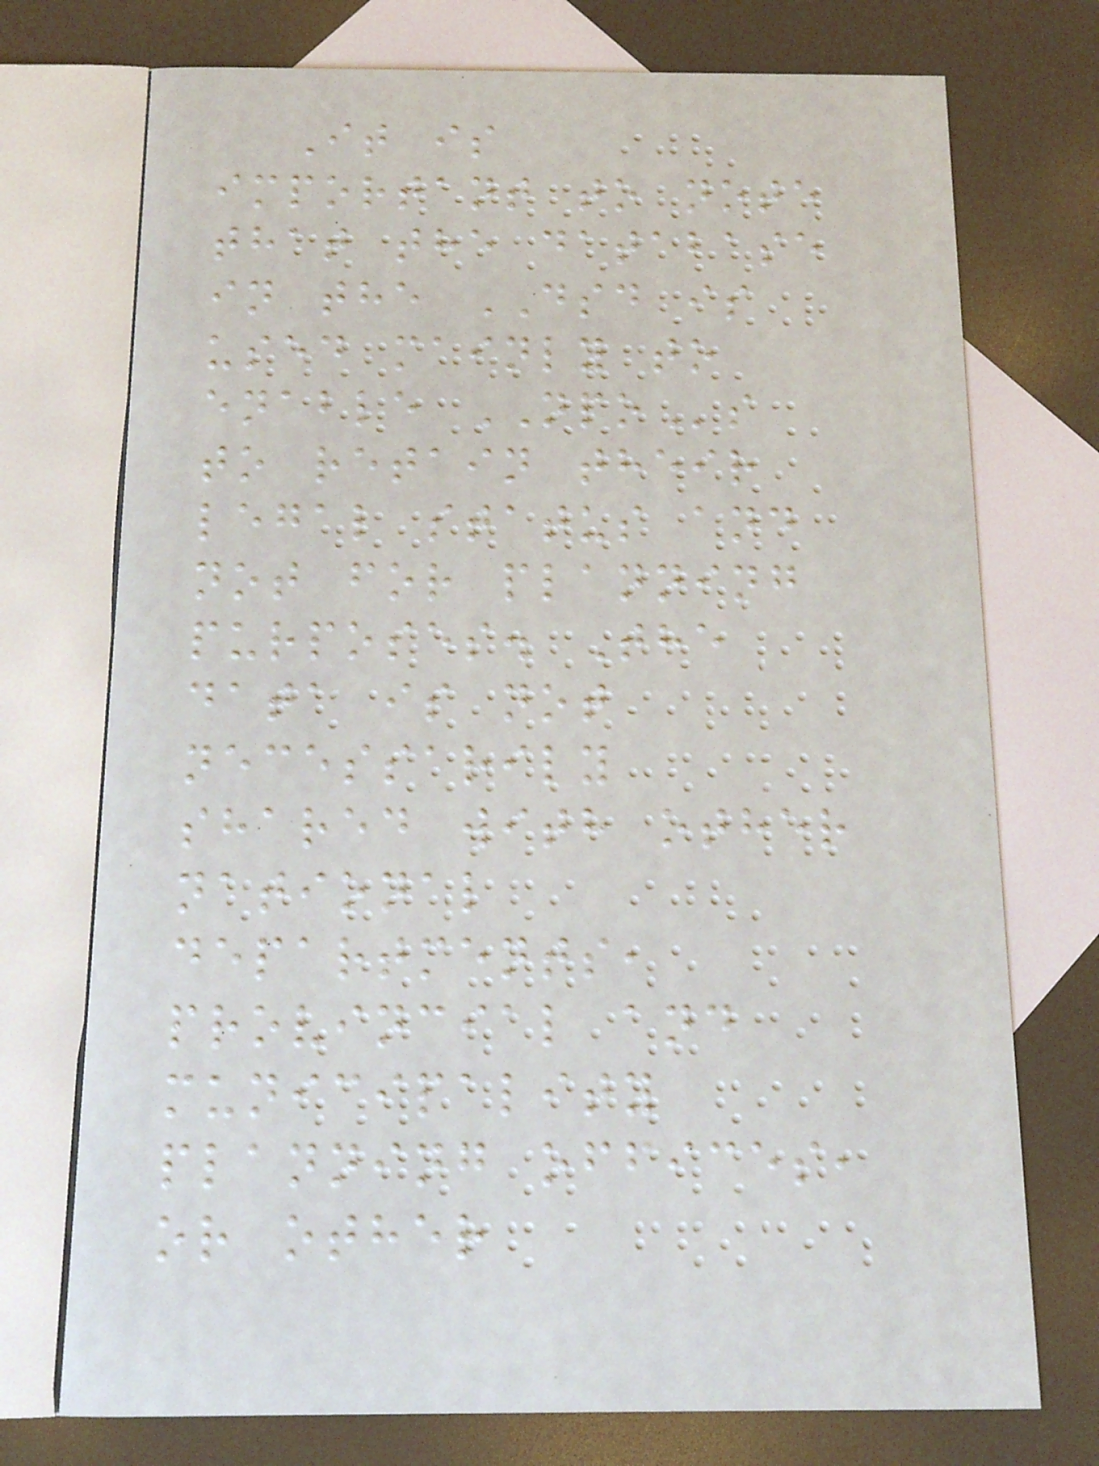It is
important to note
that the database
in the DSD is
used mainly to
enable NPOs
to retain their
legal status and
not for planning
purposes. The
data is not
necessarily
shared with other
national
departments,
provincial and
municipality
planning offices,
or other
